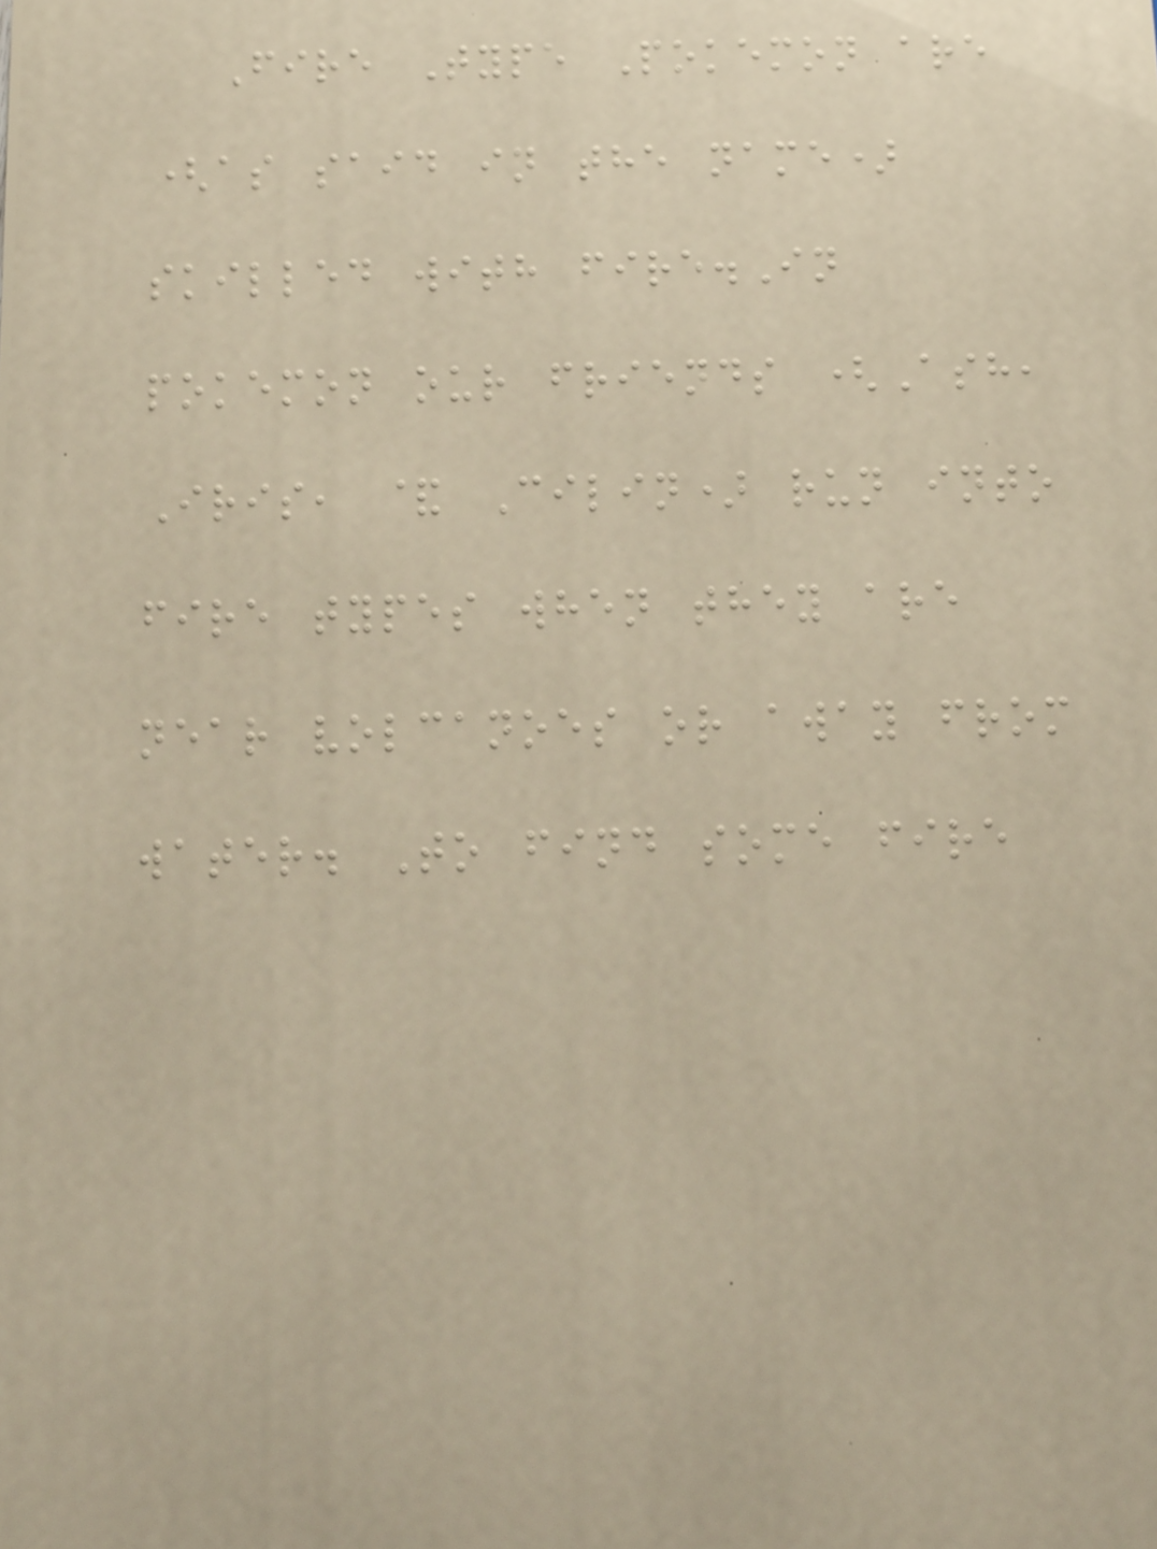Fire Type Pokemon are
(as said in the name)
skilled with fire.In
pokemon our friends (Ash,
Iris, & Cilin) run into
fire types when they are
near volcanoes or away from
water. To find some fire
